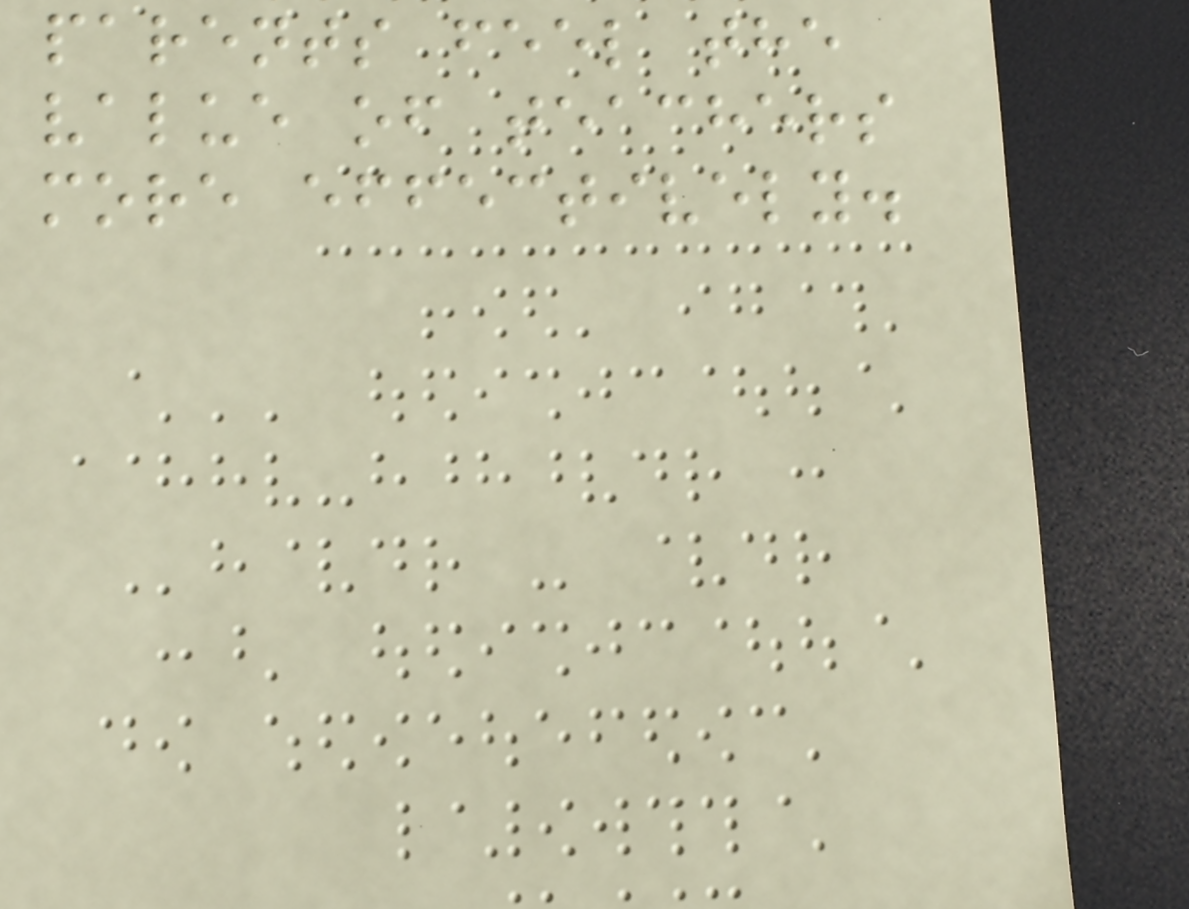parents feel the
value of teachers
more effectively.
